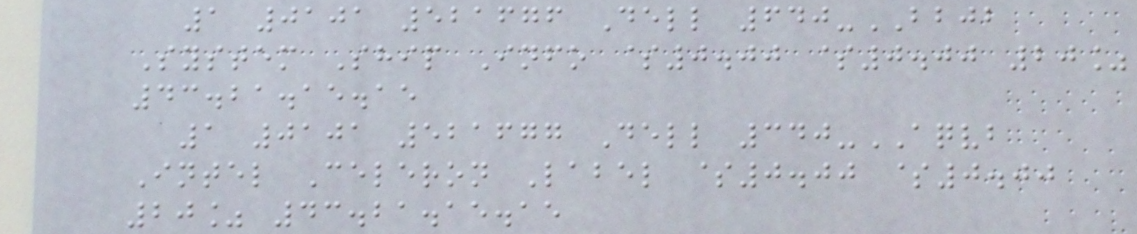1 0101 521676 Dell 640-BBJB
System Ship Info $0.00 $0.00 20%
43.21.15.15
1 0101 521677 Dell 340-AQVB
Intel Celeron Label $0.00 $0.00
20% 43.21.15.15
